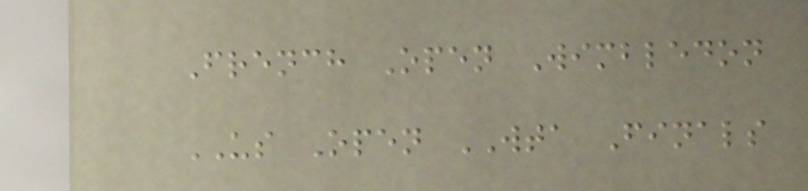French Open Wimbledon
US Open WTA Finals
